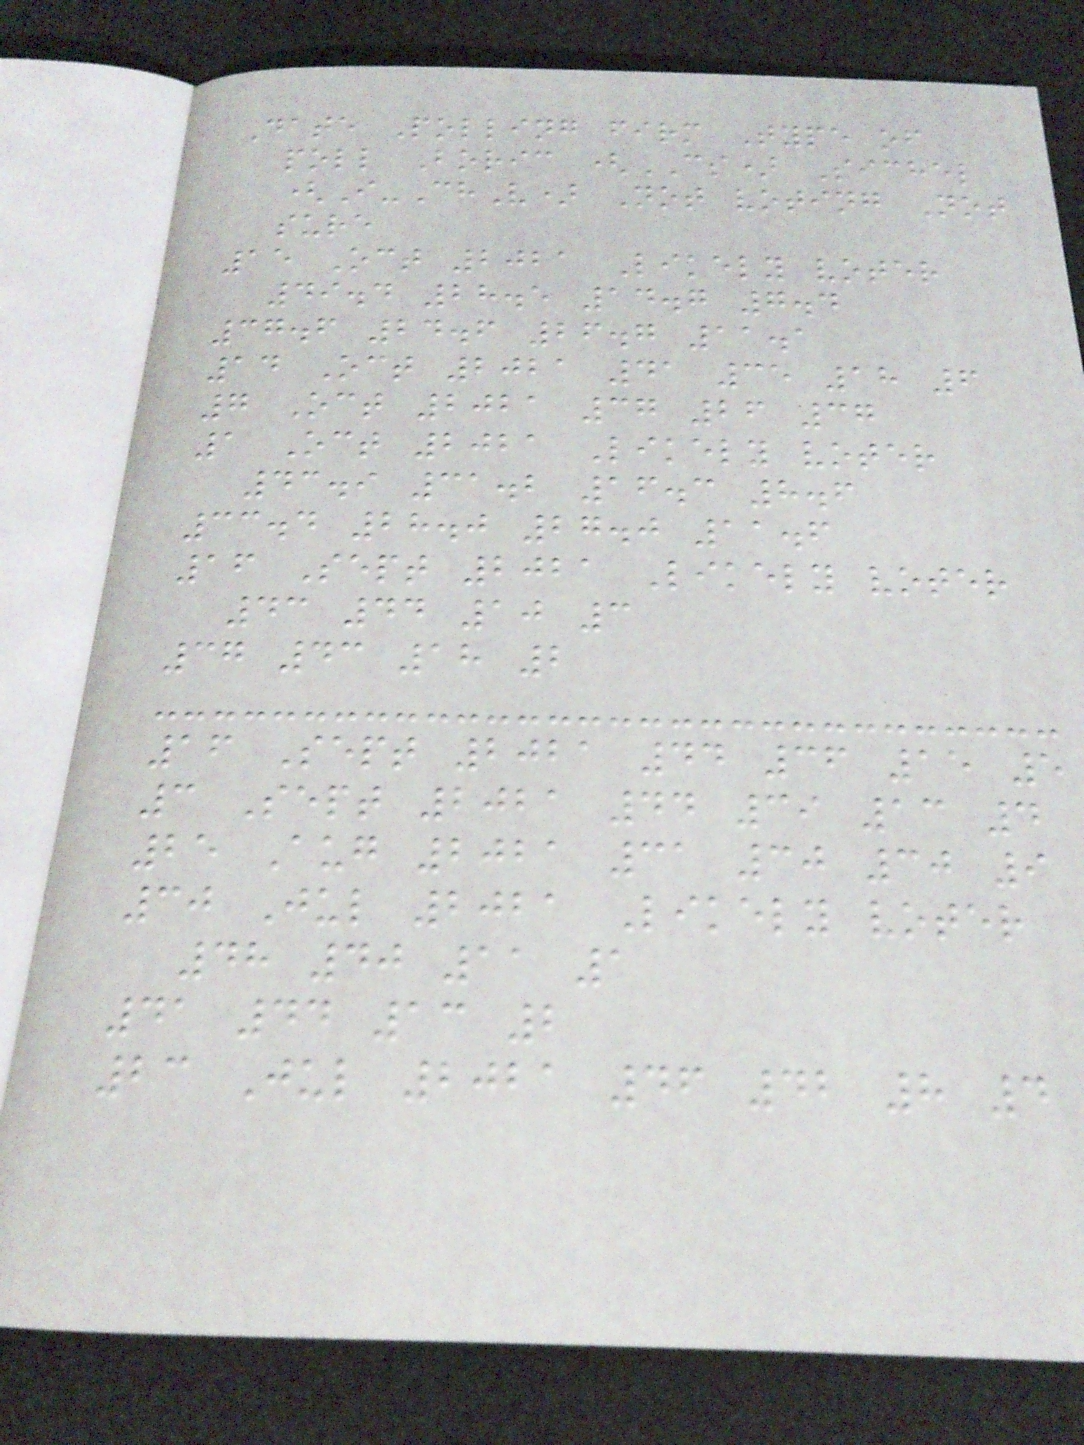Date Polling firm Type of
poll Boric (CS) Sichel
(I-ChV) Not voting Not
sure
15 Oct 2021 Likely voter
49.4 28.5 14.7 7.4
37.6 24.6 26.7 11.1
14 Oct 2021 41 35 18 6
7 Oct 2021 37 26 37
1 Oct 2021 Likely voter
43.9 31.2 16.3 8.6
33.4 28.0 27.0 11.6
16 Sept 2021 Likely voter
43 44 10 3
37 43 18 2
16 Sept 2021 44 36 15 5
3 Sept 2021 44 39 13 4
25 Aug 2021 31 30 30 9
30 Jul 2021 Likely voter
48 40 11 1
41 44 13 2
23 Jul 2021 46 42 8 4
